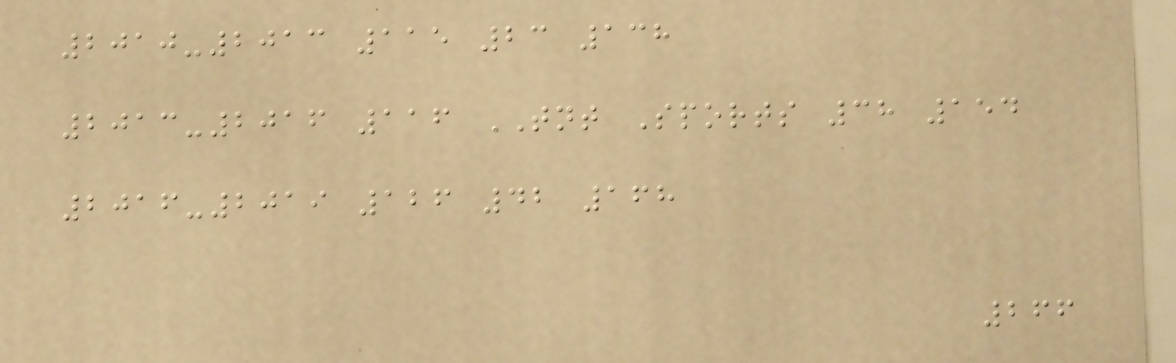2010-2013 115 23 138
2013-2016 116 TNT Sports 38 154
2016-2019 126 42 168
266
